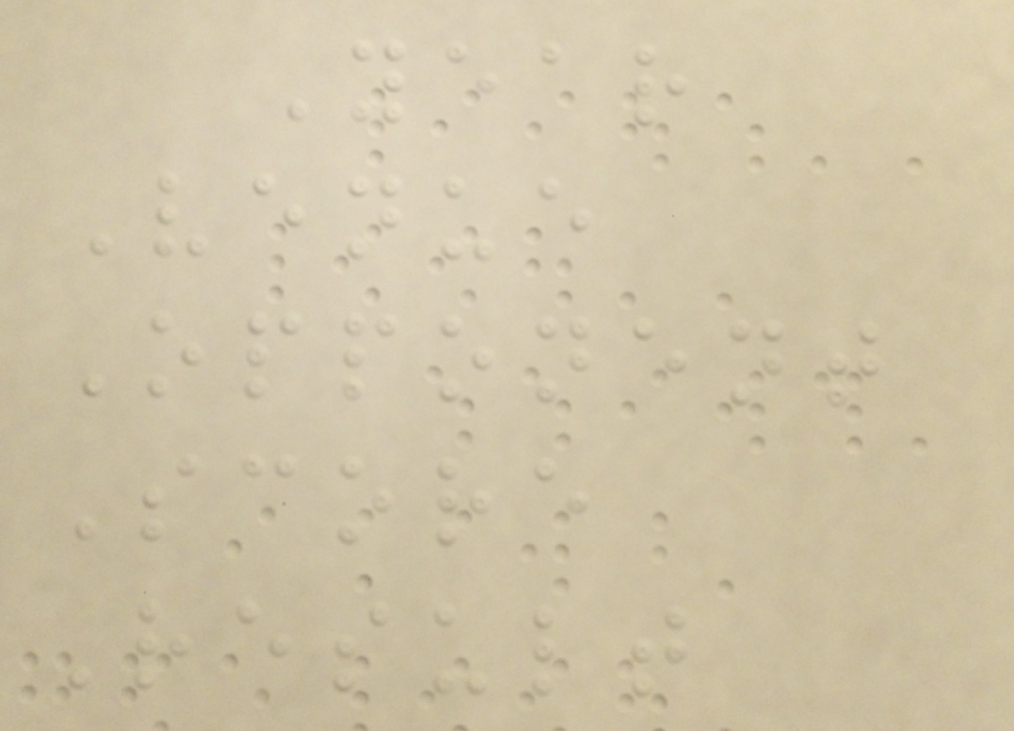Year
Venue
Opponent
Score
Result
